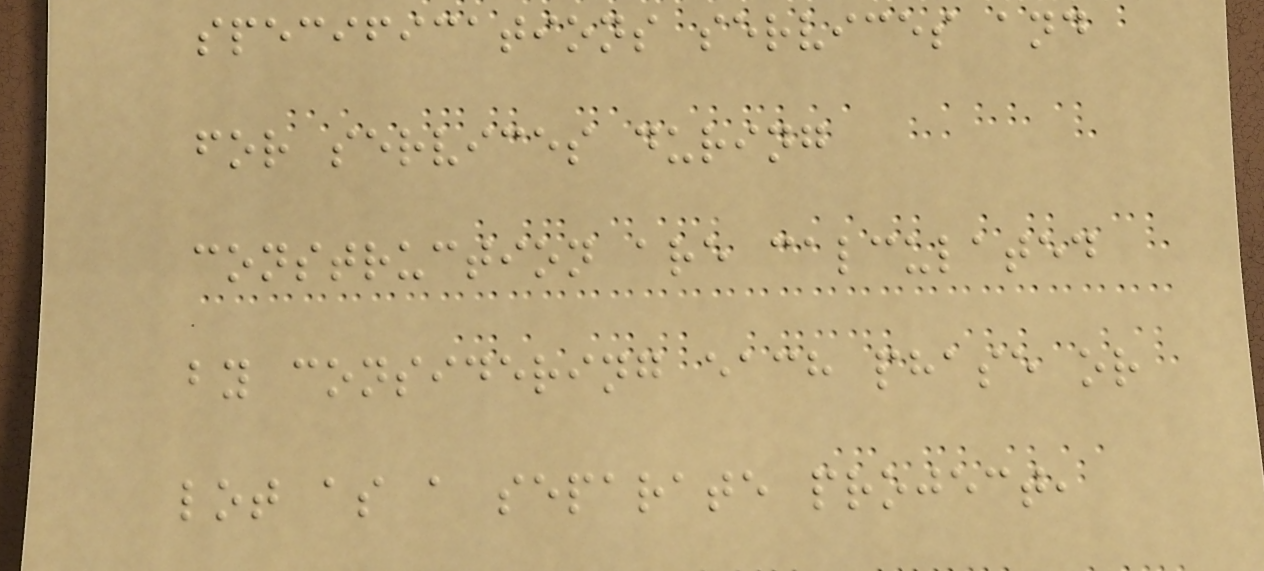specifications services and
for services during
construction are calculated
by considering each phase or
lot as a separate project,
